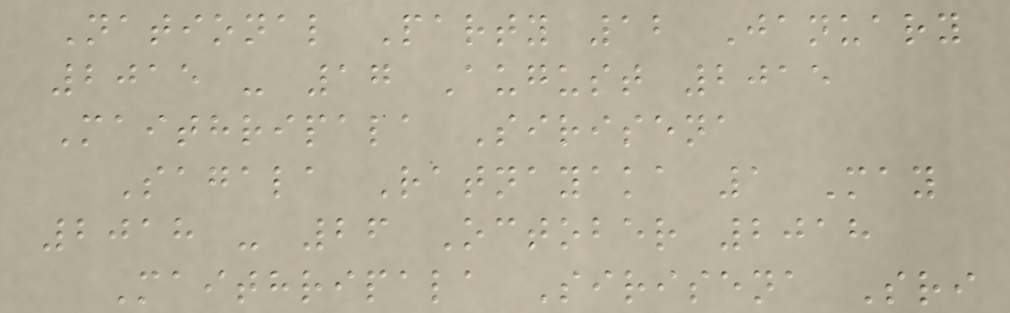National Party 12 January
2015 - 17 August 2015
Maithripala Sirisena
Sagala Ratnayaka 1 May
2018 - 26 October 2018
Maithripala Sirisena Sri
